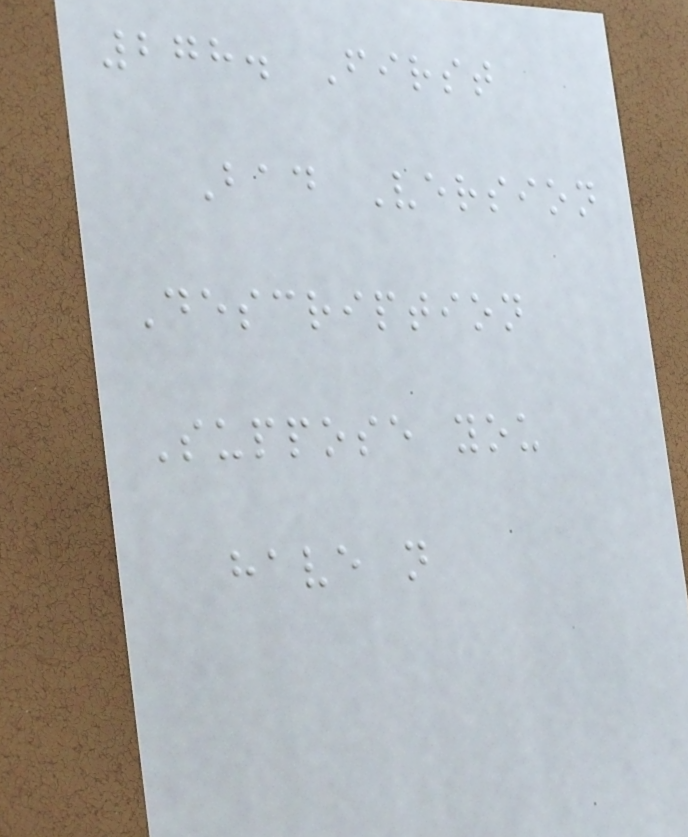278. First
Bad Version
Description
Suppose you
have n
